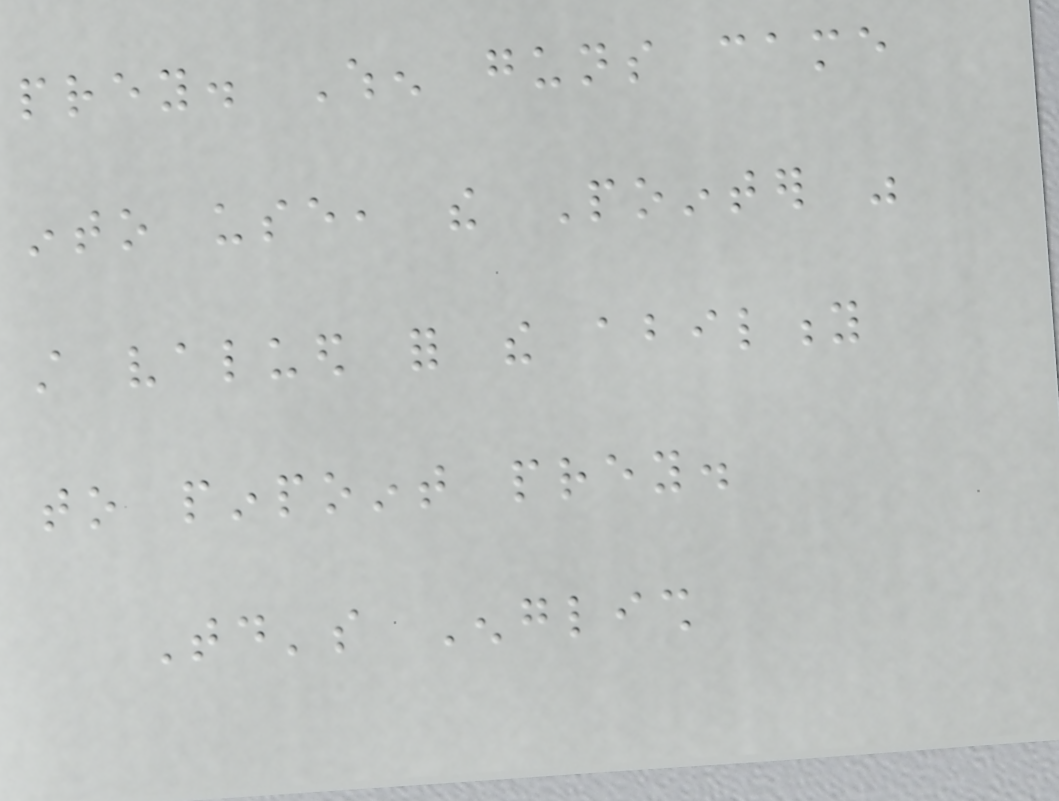prey. When guns came
into use, the Pointer was
still valued for the ability
to pinpoint prey.
Today's English
